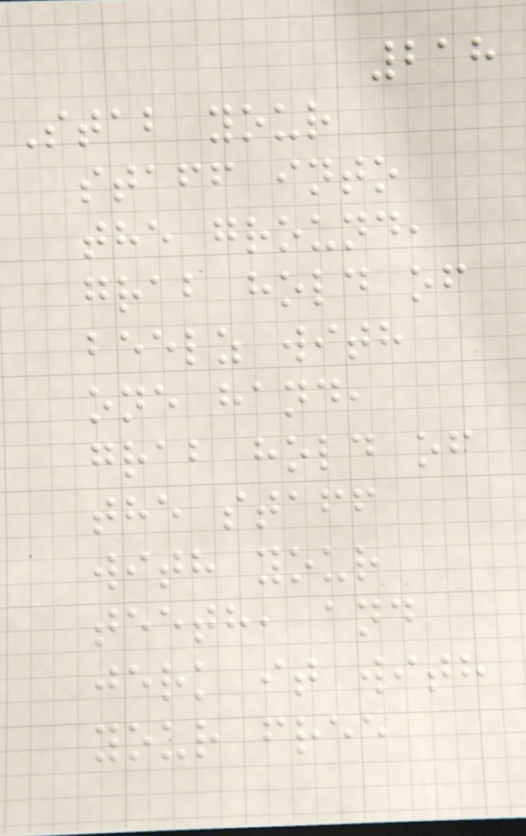218
Stab your
staff into
the ground,
grab hold of
beelz with
one hand,
grab hold of
the staff
with your
teeth, and
jerk it with
your free
